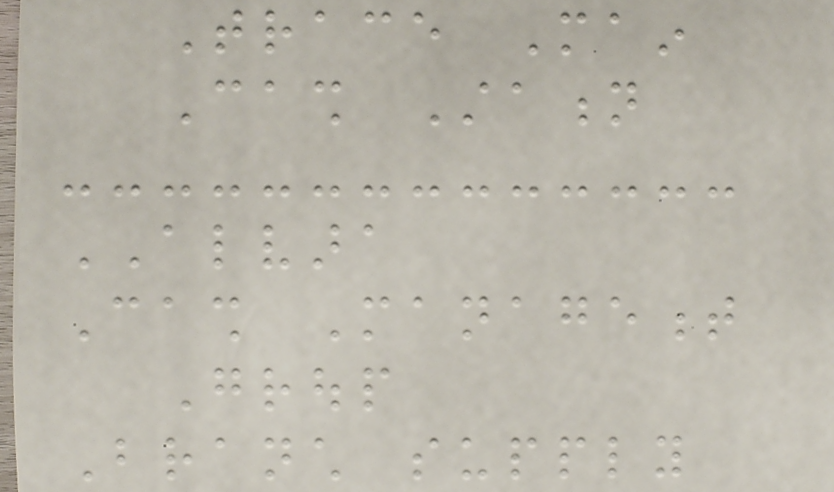Trace Main
Cash Station
ALVARA
Cash Management
Group
Branch supply
